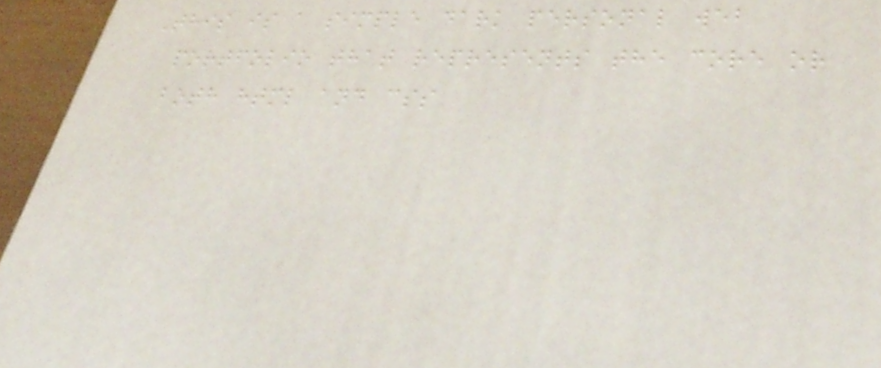This is a simple dark personal web
portfolio that represents the core or
both html and css
